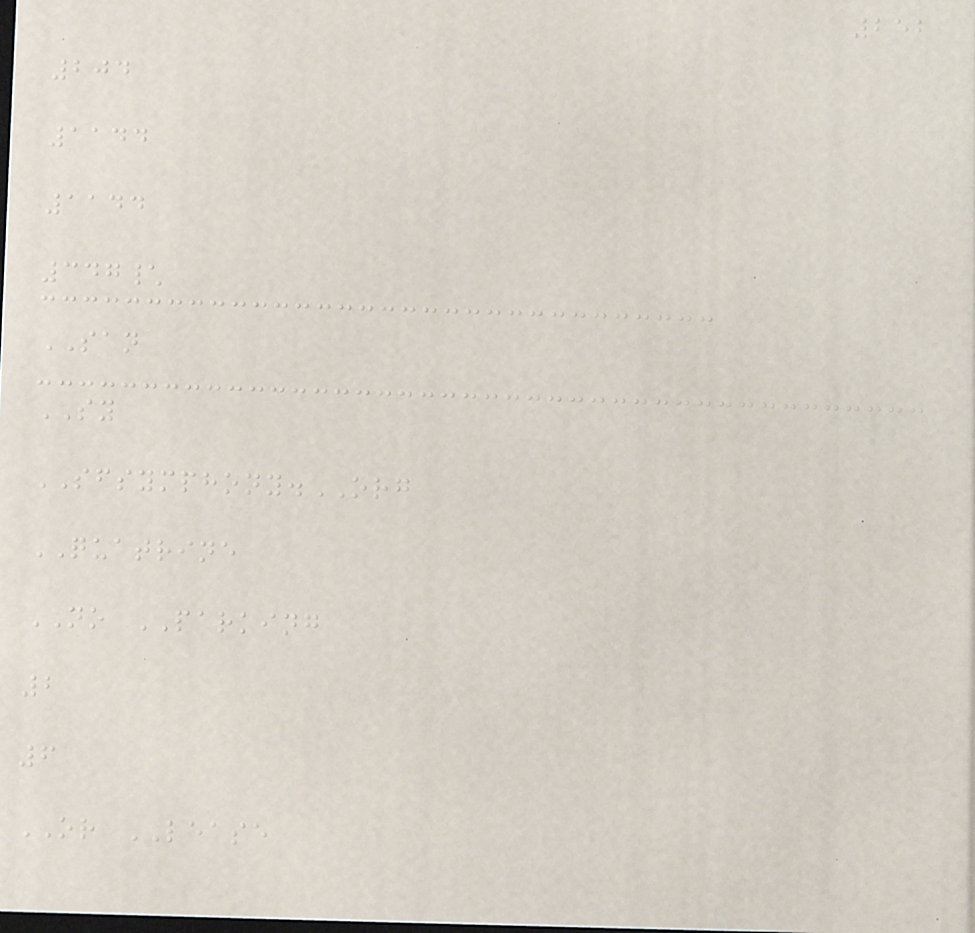252
204
1144
1144
347\
SAN
SY
SFSYMPHONY.ORG
QUATRINE
NO PARKING
2
6
OR LEASE
